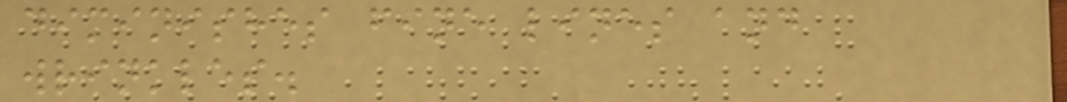diminishes fine lines and
wrinkles.
